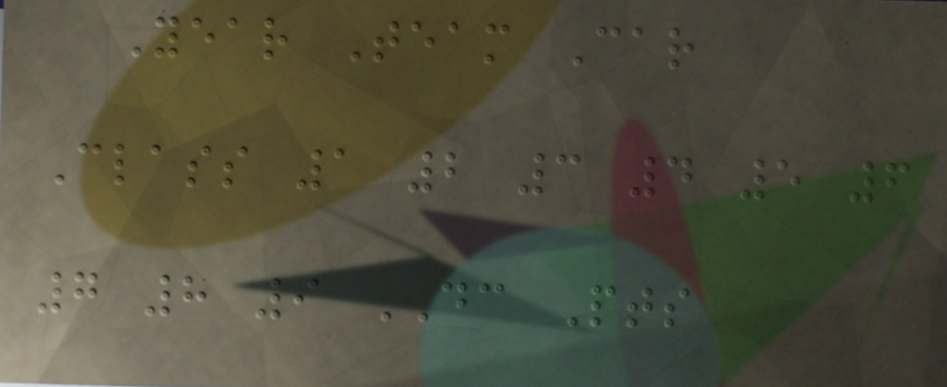Year Team Car
Class 1 2 3 4 5 6
7 8 9 DC Pts
